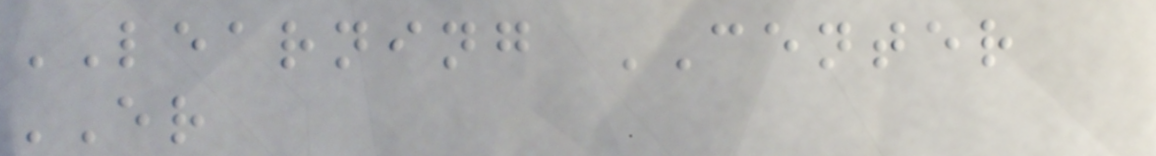LEARNING CENTER
ER
